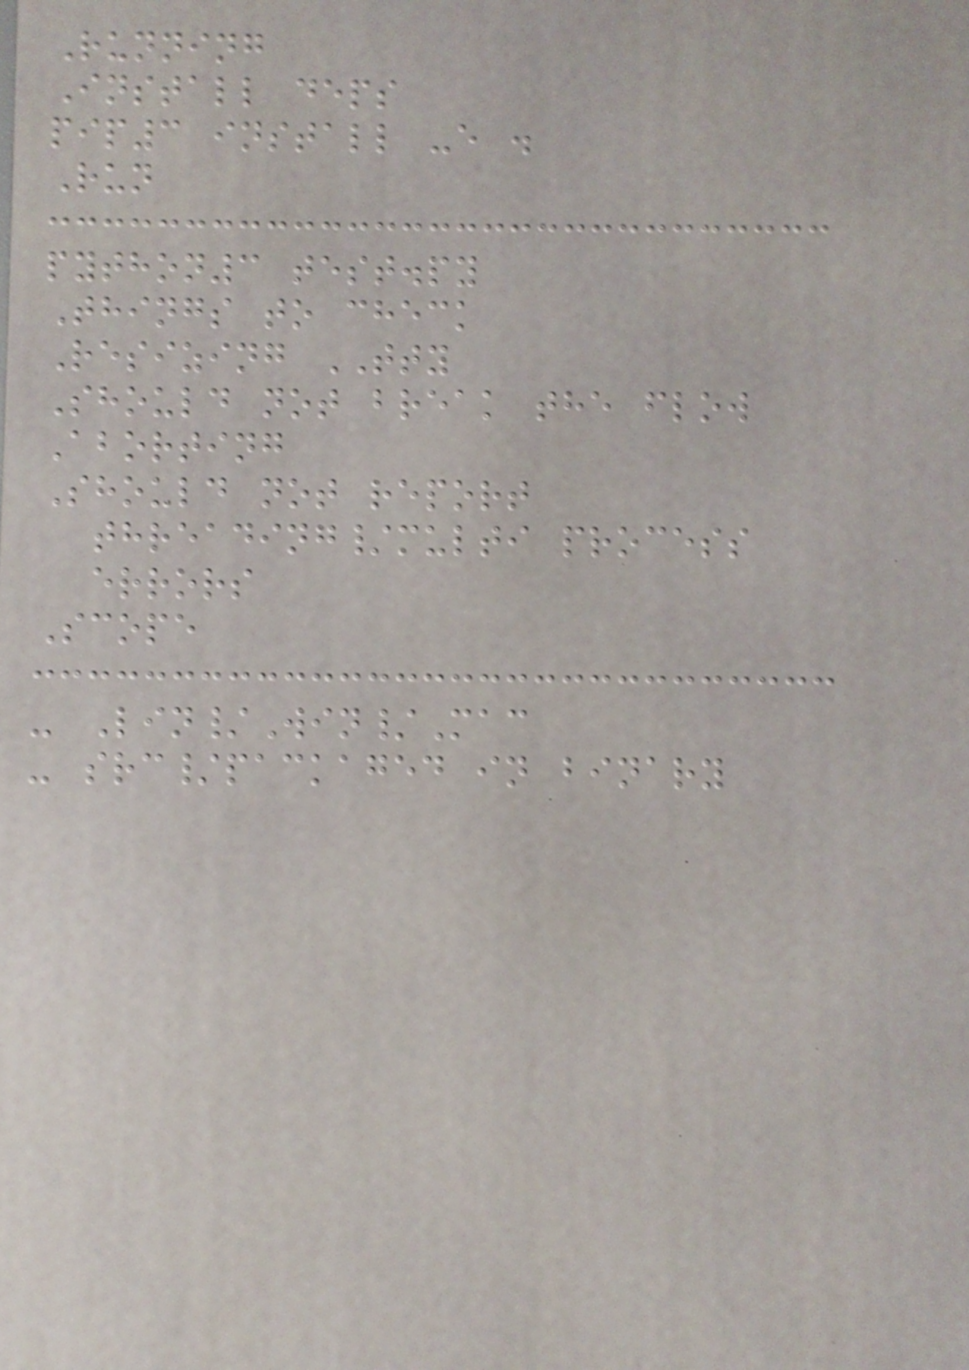Running
Install deps
pip3 install -e .
Run
python3 test.py
Things to check
Resizing TTY
Should not break the flow
Aborting
Should not report
threading/multi process
errors
Scope
- Lin/Win/Mac
- src/packaged in binary
